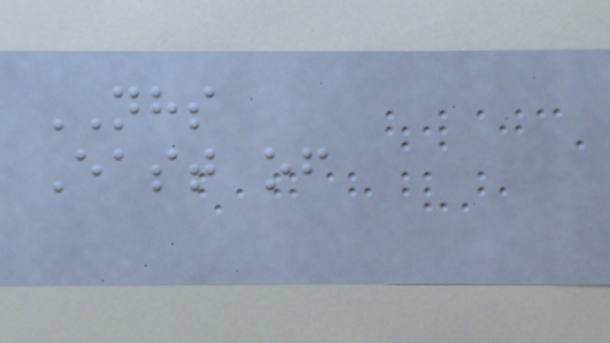NHS
East of
